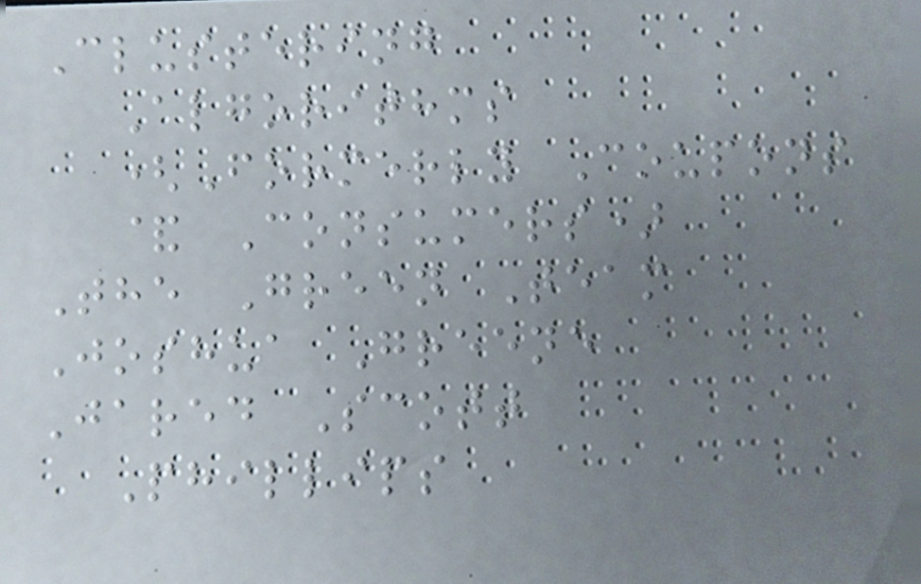Clustering
Algorithms
(Formerly Coupons
& Consumers)
The Green Team
Joshua Greene
Jared Scott
Phillips
